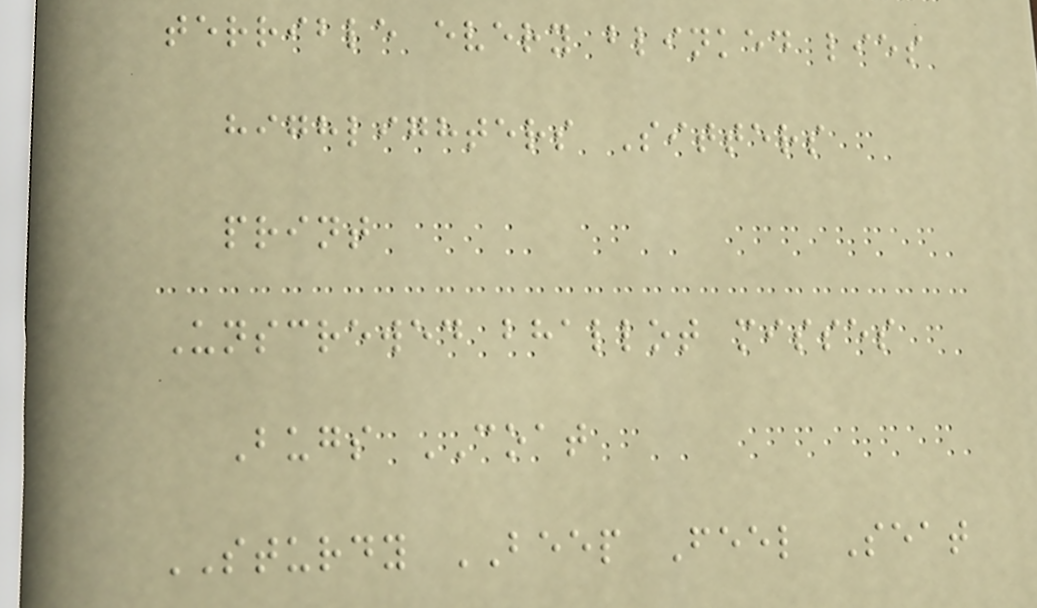terrible every blinked lies
highlighters Sitters
print
Unscrewed bhallot misses
Bugs COAT
STURDY BEEP Feel Seat
